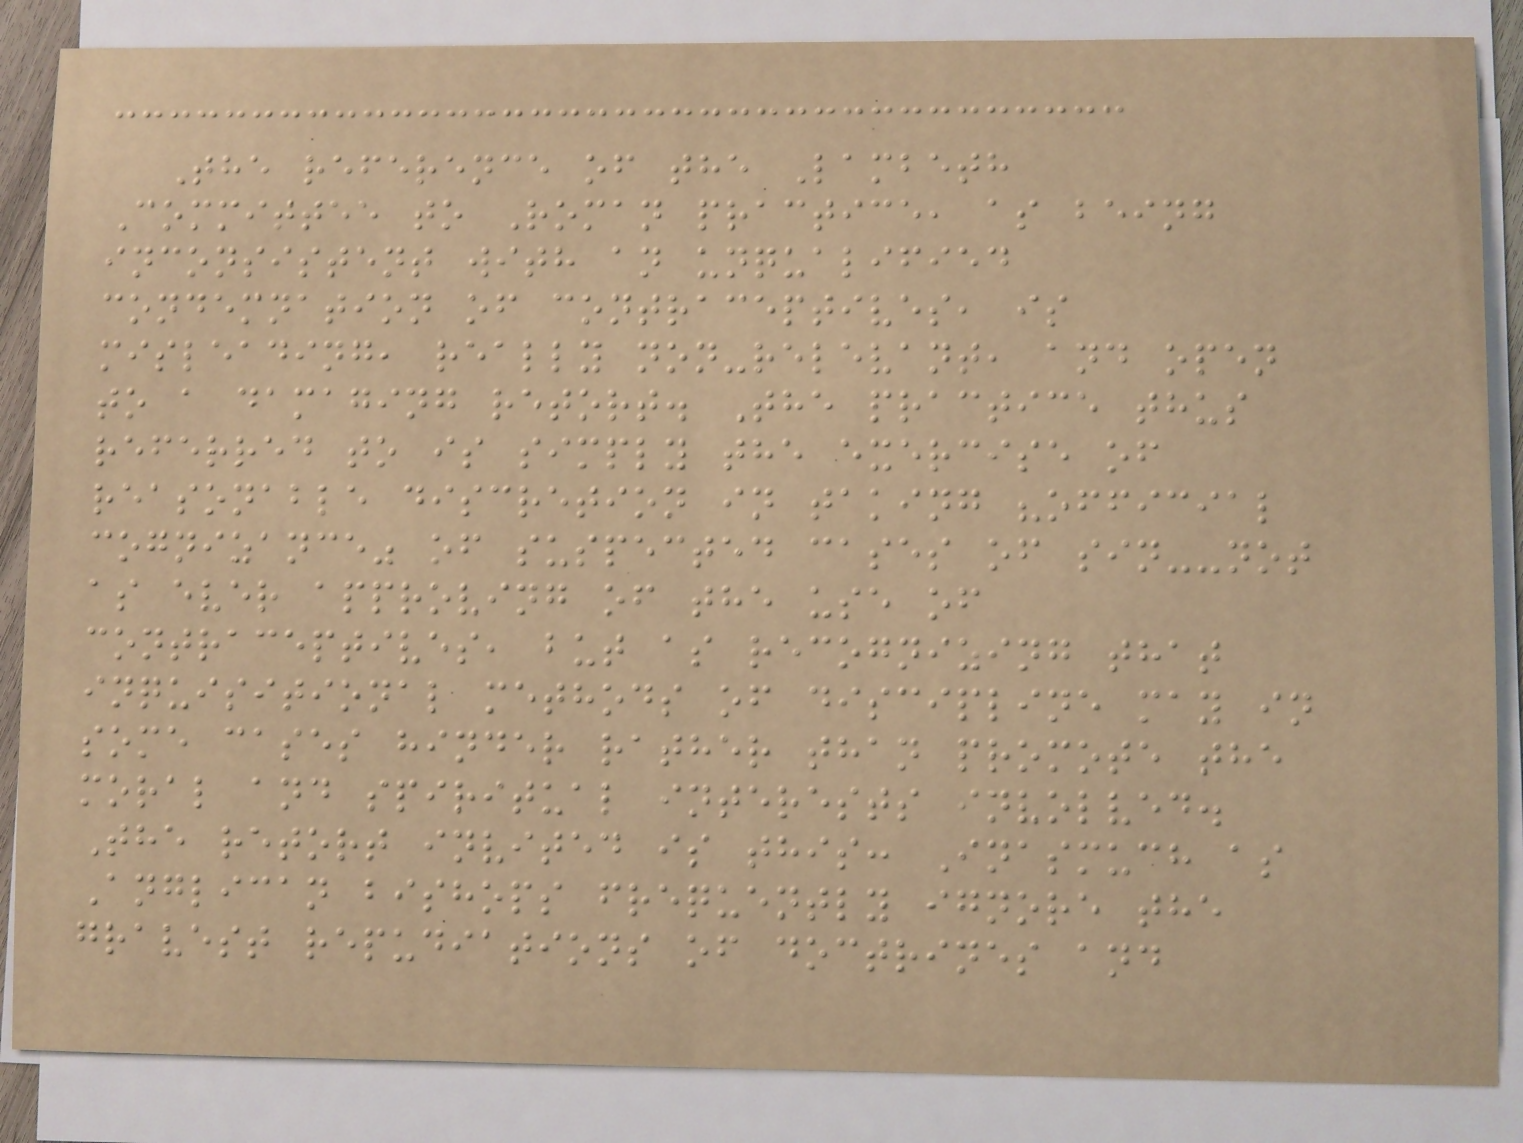The reference of the Lambeth
Committee to Roman practice, as being
inconsistent with an unqualified
condemnation of contraceptives, is
misleading, really non-relevant, and open
to a damaging retort. The practice thus
referred to is simply the exercise of
reasonable discretion in taking "official
cognizance" of suspected cases of sin--not
as ever approving of the use of
contraceptives, but as recognizing that
inquisitional methods of discipline may in
some cases hinder rather than promote the
moral and spiritual interests involved.
The retort invited is this: Inasmuch as
Anglican bishops frequently ignore the
gravest repudiations of doctrines and
